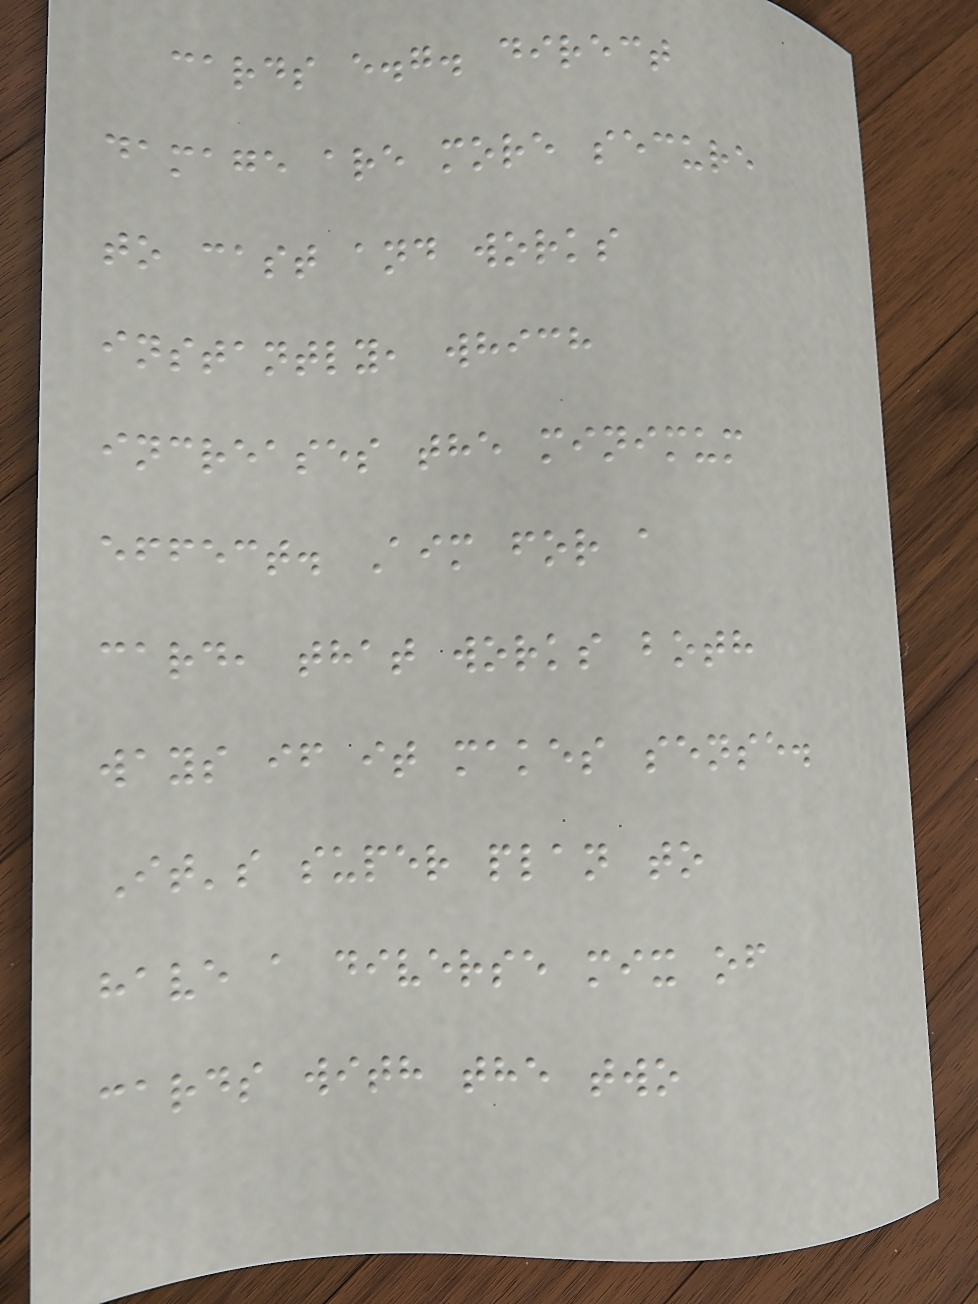cards e.g. direct
damage are more secure
to cast and works
instantly, which
increases the minimum
effect. Aim for a
card, that works both
ways if it makes sense.
It's super plan to
have a diverse mix of
cards with the two
